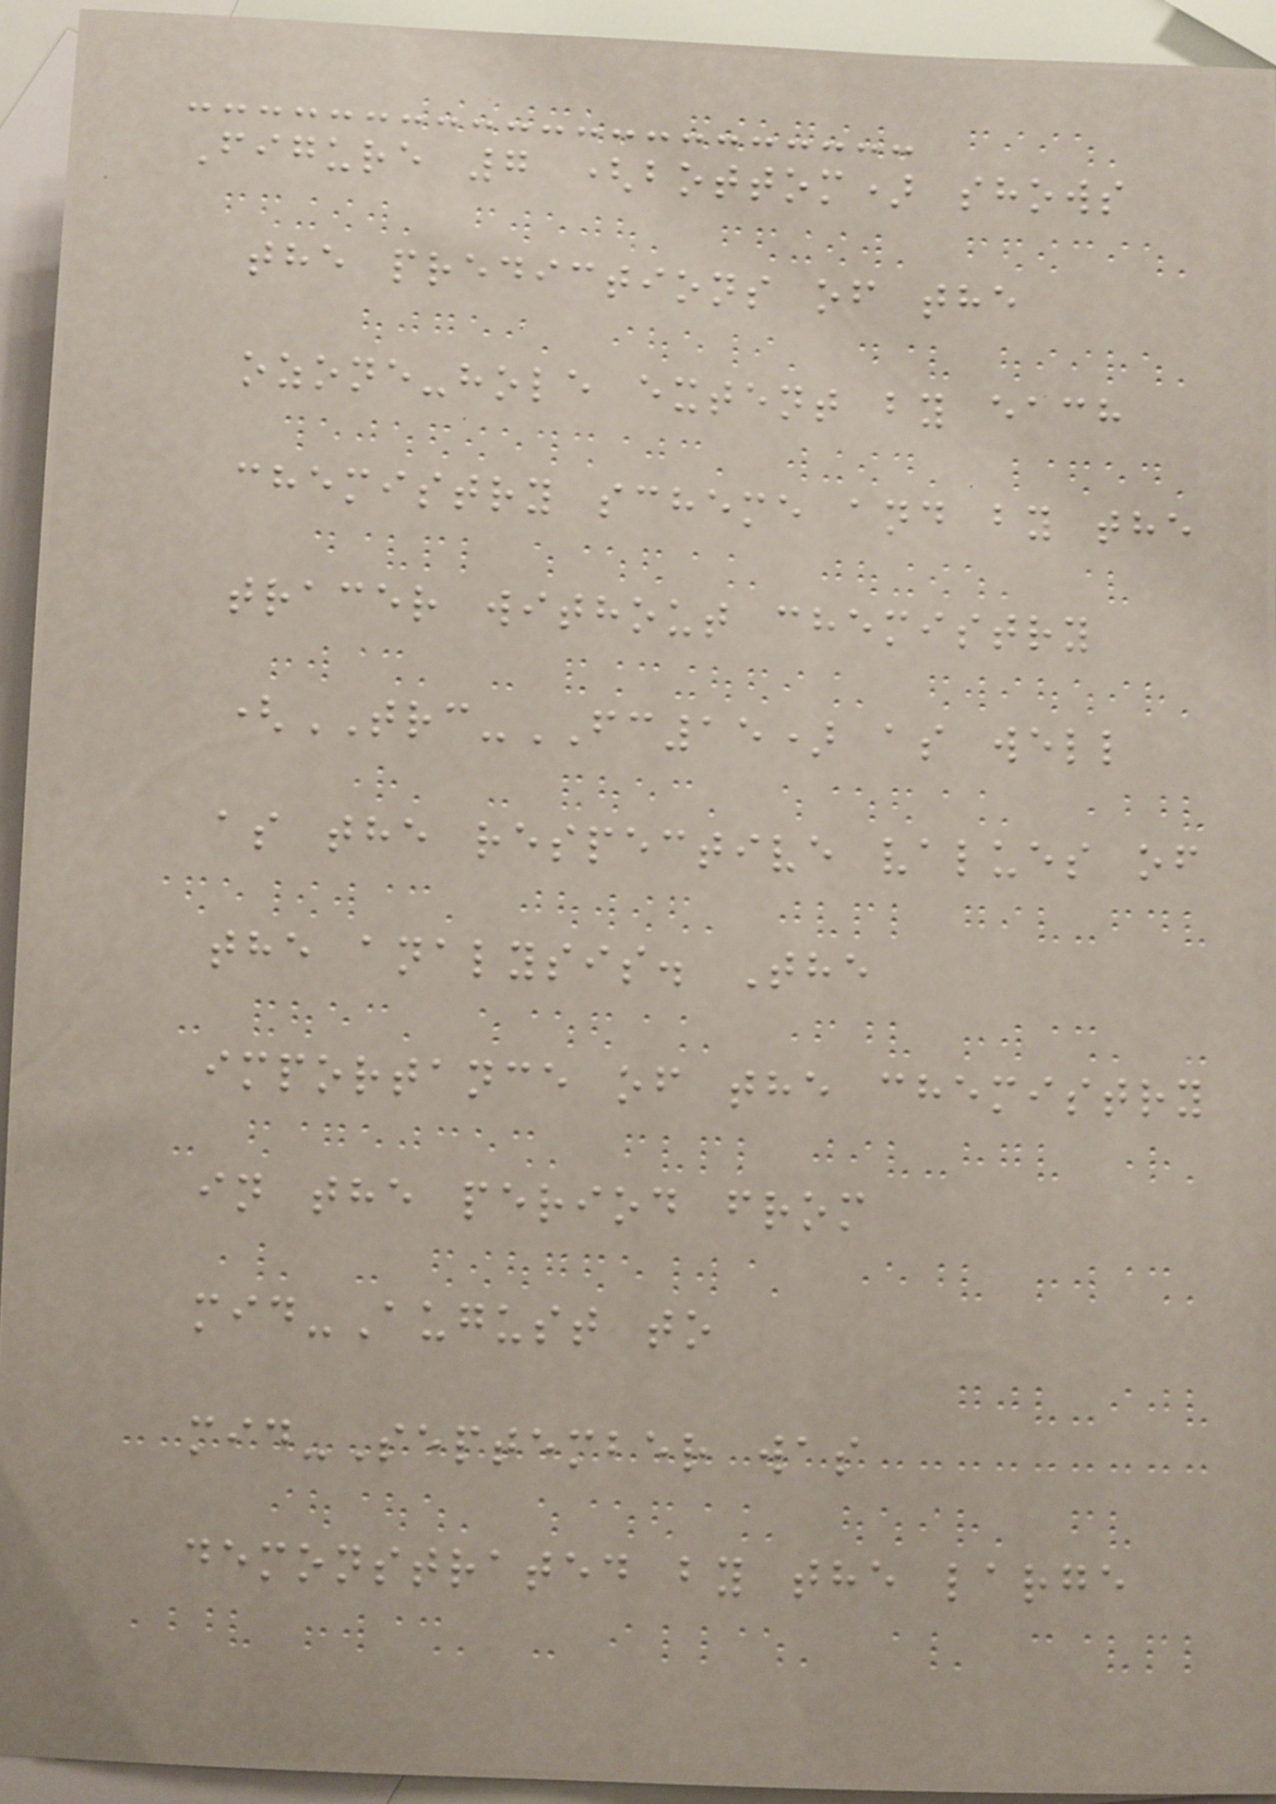Figure 7 (bottom) shows
the predictions of the
ozone-hole extent by each
chemistry scheme and by the
tracer without chemistry
(TRC-FC15) as well
as the respective values of
the analysis. The
importance of the chemistry
in the period from
mid-August to
mid-September was
demonstrated by the large
